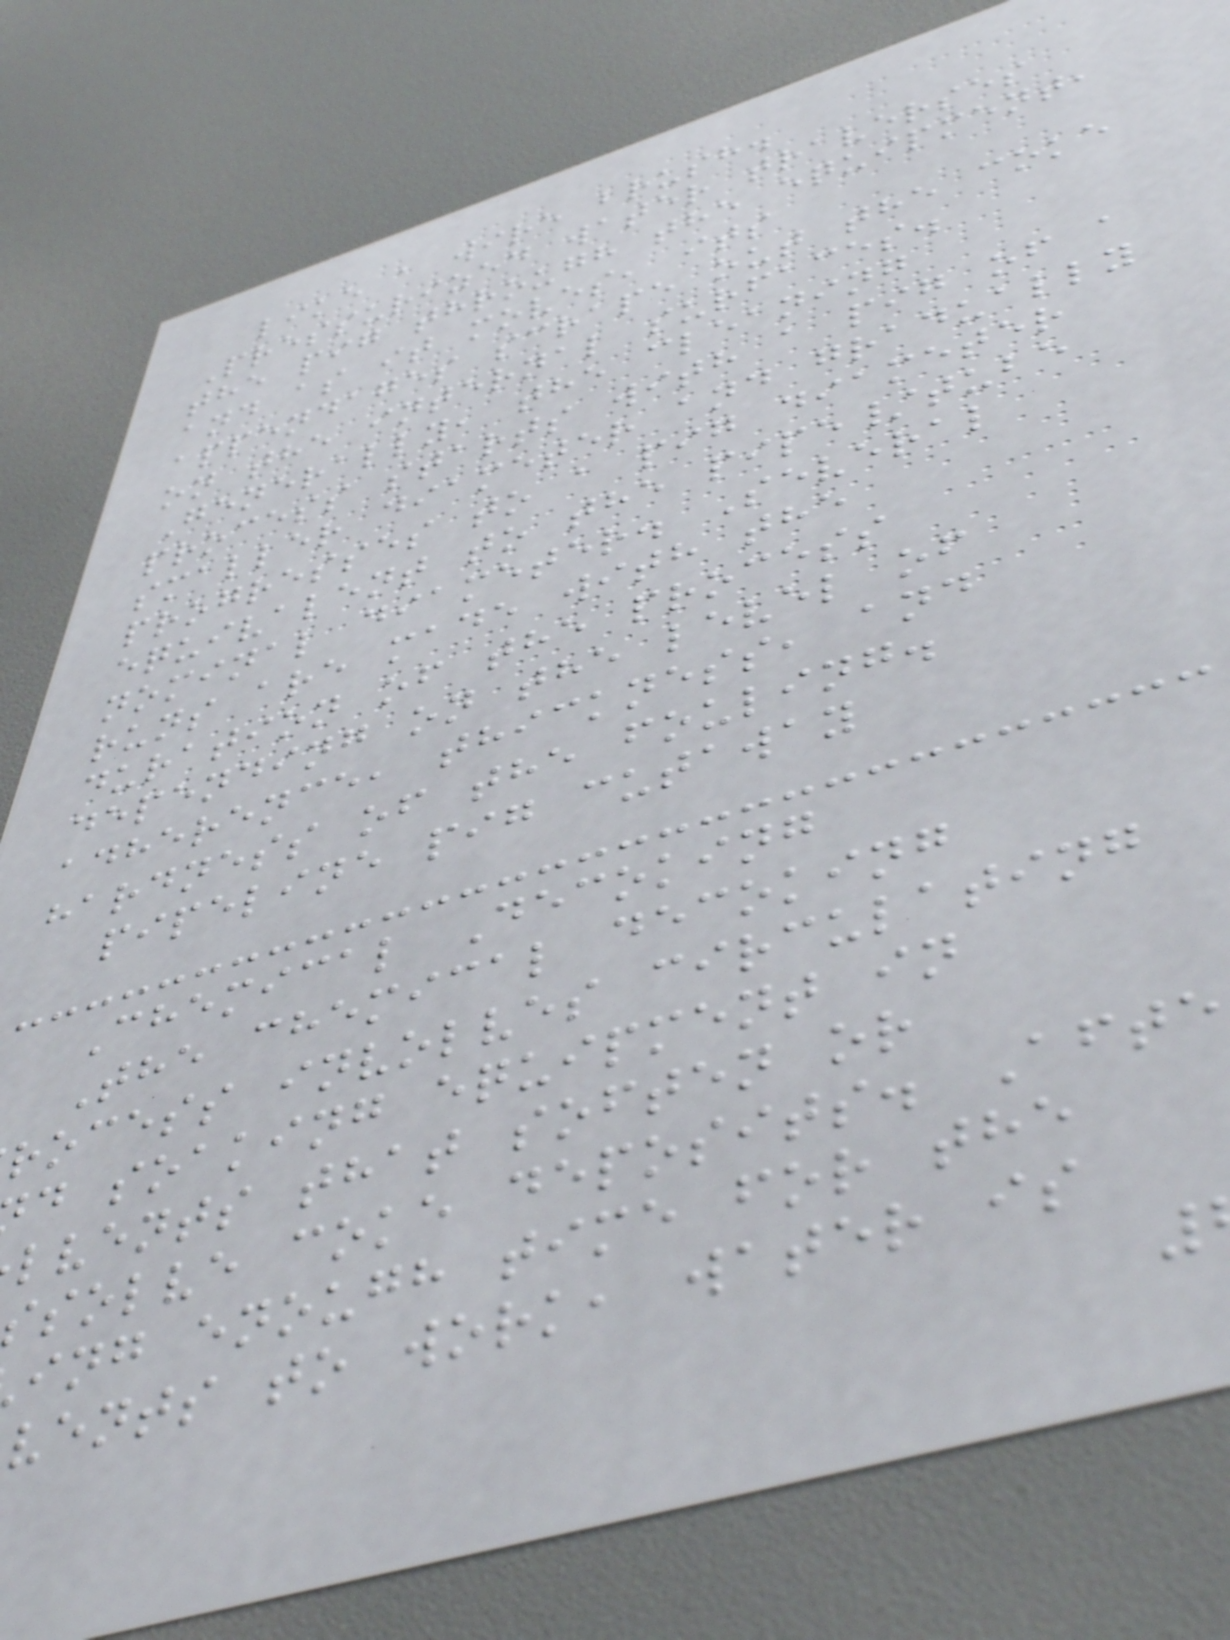like a wire brush.
Pressurized water traverses
the pig through the equipment,
and as it moves, its
appendages scrape out the coke
on the internal surfaces.
Generally, the cleaning
process starts with a pig of a
smaller diameter and gradually
progresses to a pig diameter
equivalent to the pipe/tube
nominal diameter. Several
runs are made with the
duration of the process
depending on the level of
adherence, thickness, and
hardness of the fouling.
pipeline pig cutaway
Chemical Decoking
The chemical decoking
rocess involves circulating
d soaking equipment in
lvents that soften or
solve coke deposits. Afte
ing enough time for the
vents to work, water is
